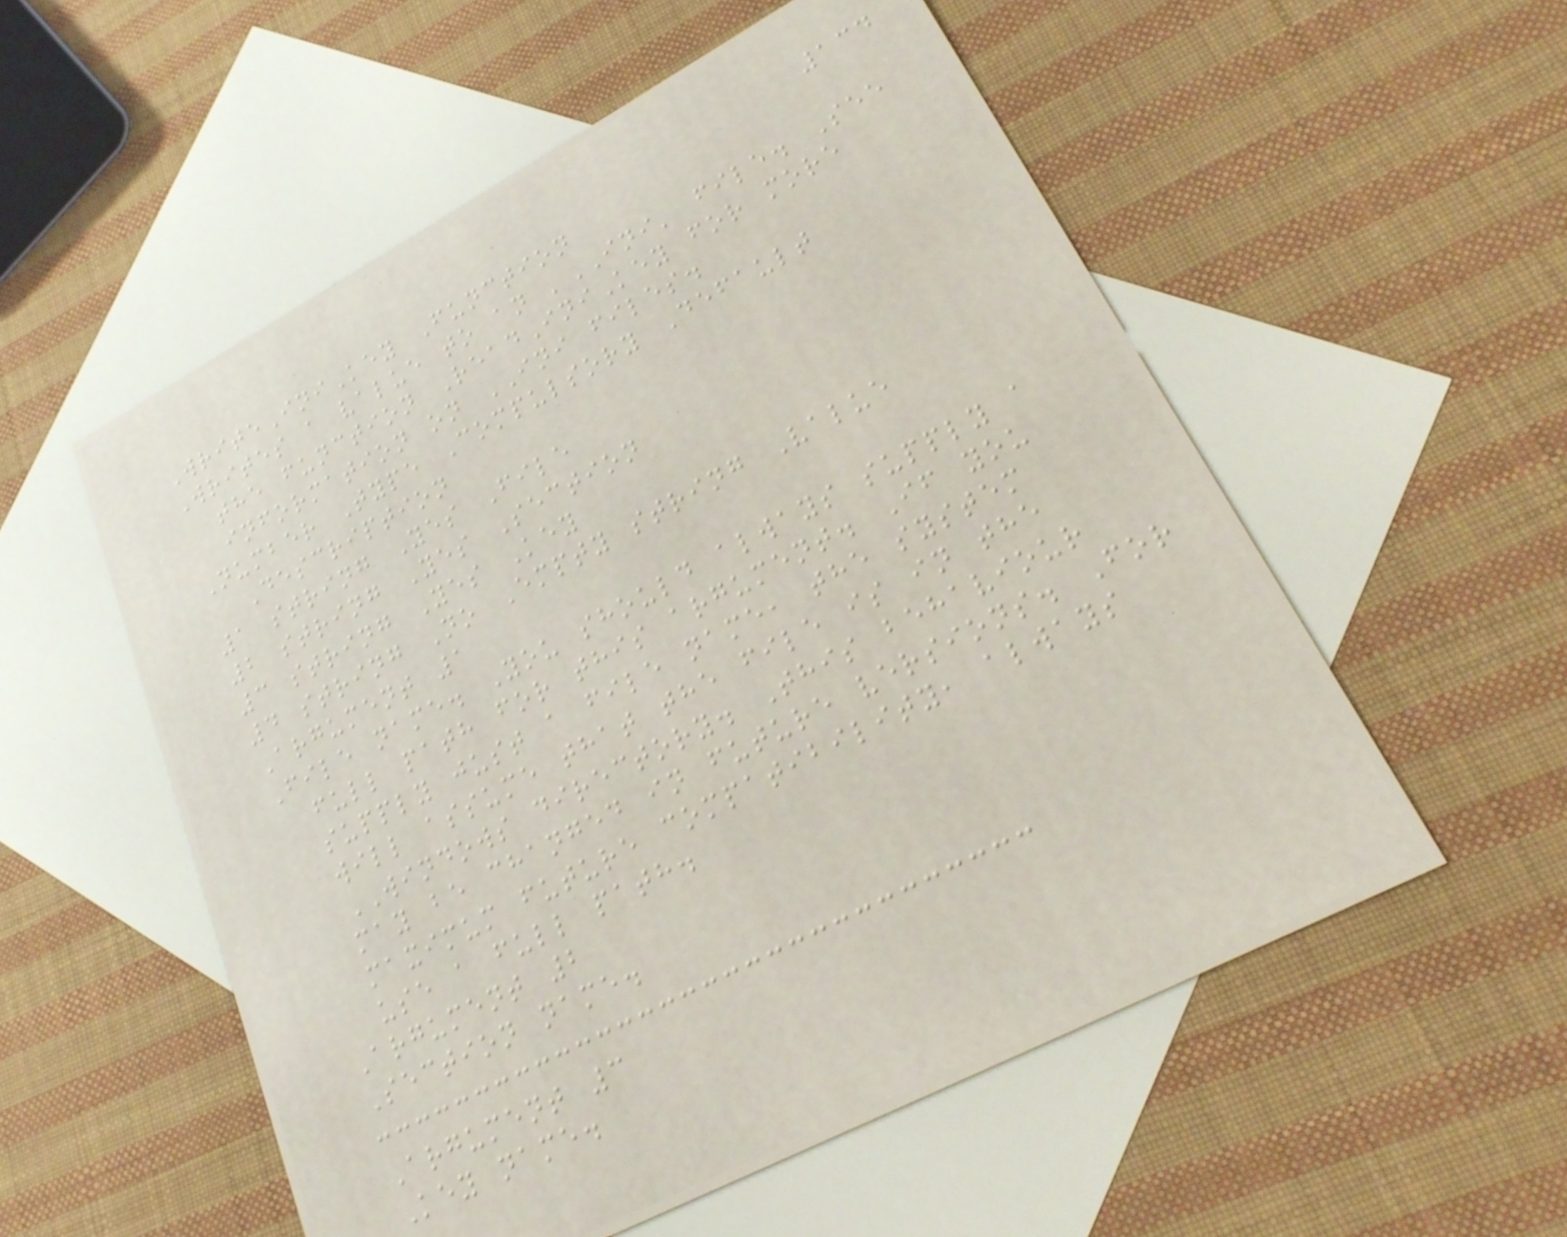134
WriteIniKey Function
Writes a value to an 'INI' file. See
the function ReadIniKey for more
information on INI files.
Number Type Compulsory Default
Description
1 string Yes File
2 string Yes Section
3 string Yes Key
4 string No Empty string Value
Argument 1
File name. You should always supply a
full path for this argument. If you
supply just a file name, the system
will assume that the file is in the
WINDOWS directory. This behaviour
may be changed in future versions. For
maximum future compatibility, always
use a full path.
Argument 2
Section name.
Argument 3
Key name.
